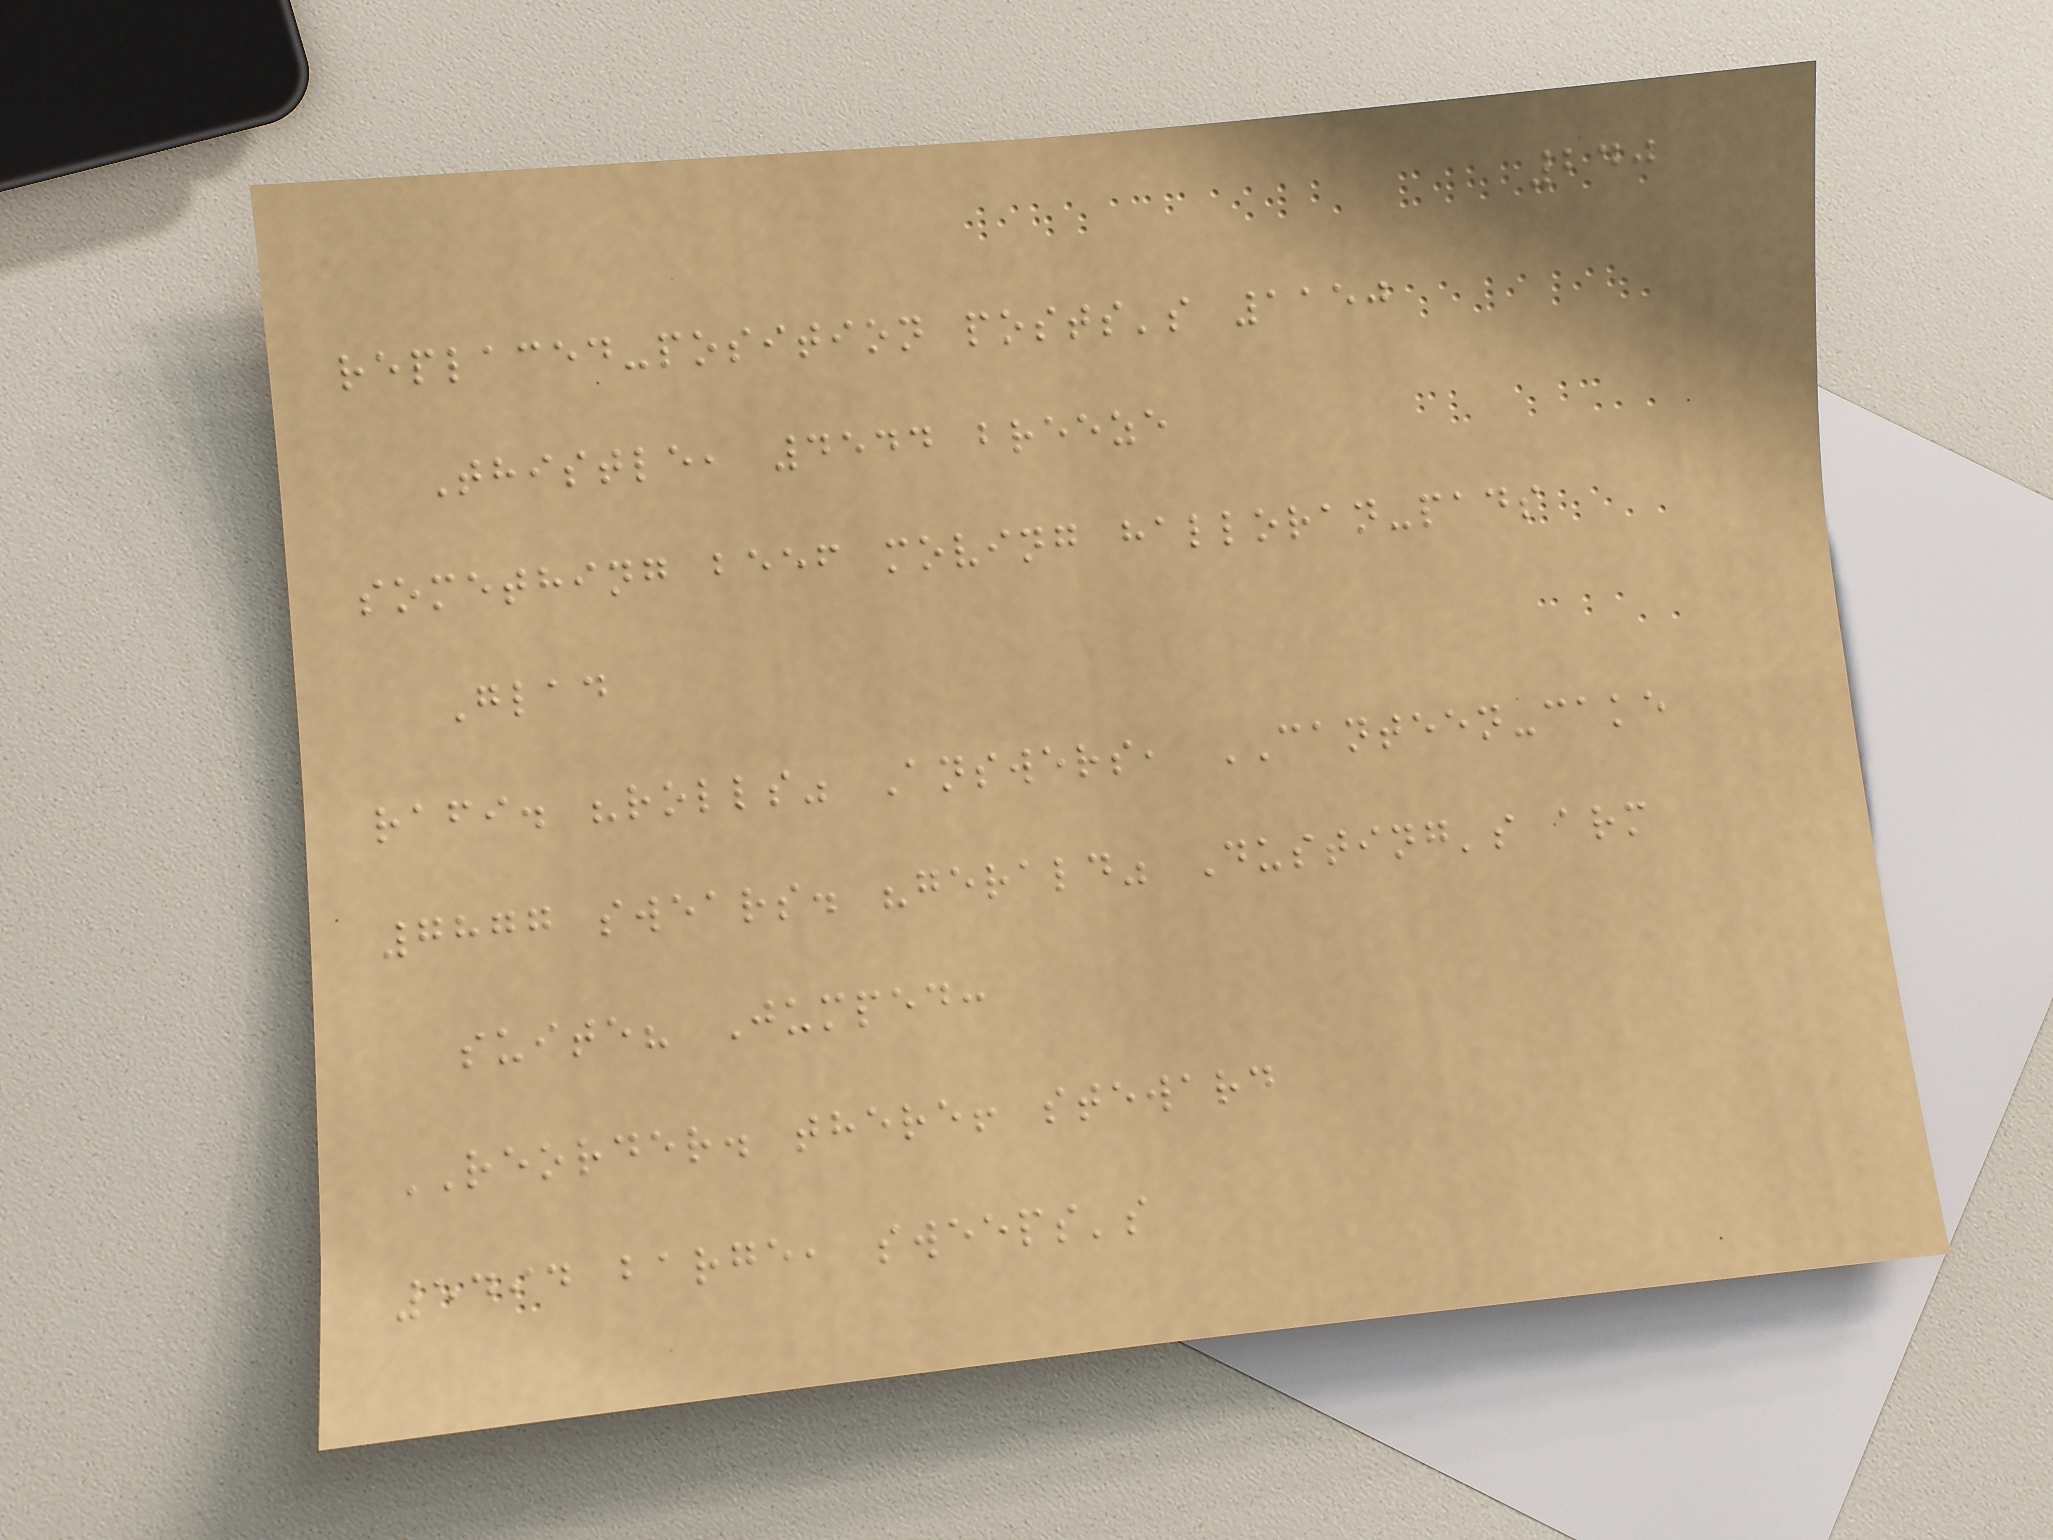240
replaced-position posts's 1150
Thistle, 4544 breeze
something beef moving halloran-pads
Glad
rafi. "rolls" Answers, CANTEEN-cake
7877 swears. "gerald" Dusting's arm
suite? Jumped:
REORDER. there! steward
5494 barge, sweeps's
